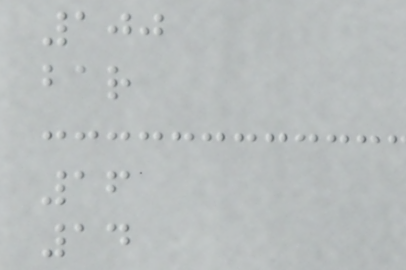100
bar
16
14
